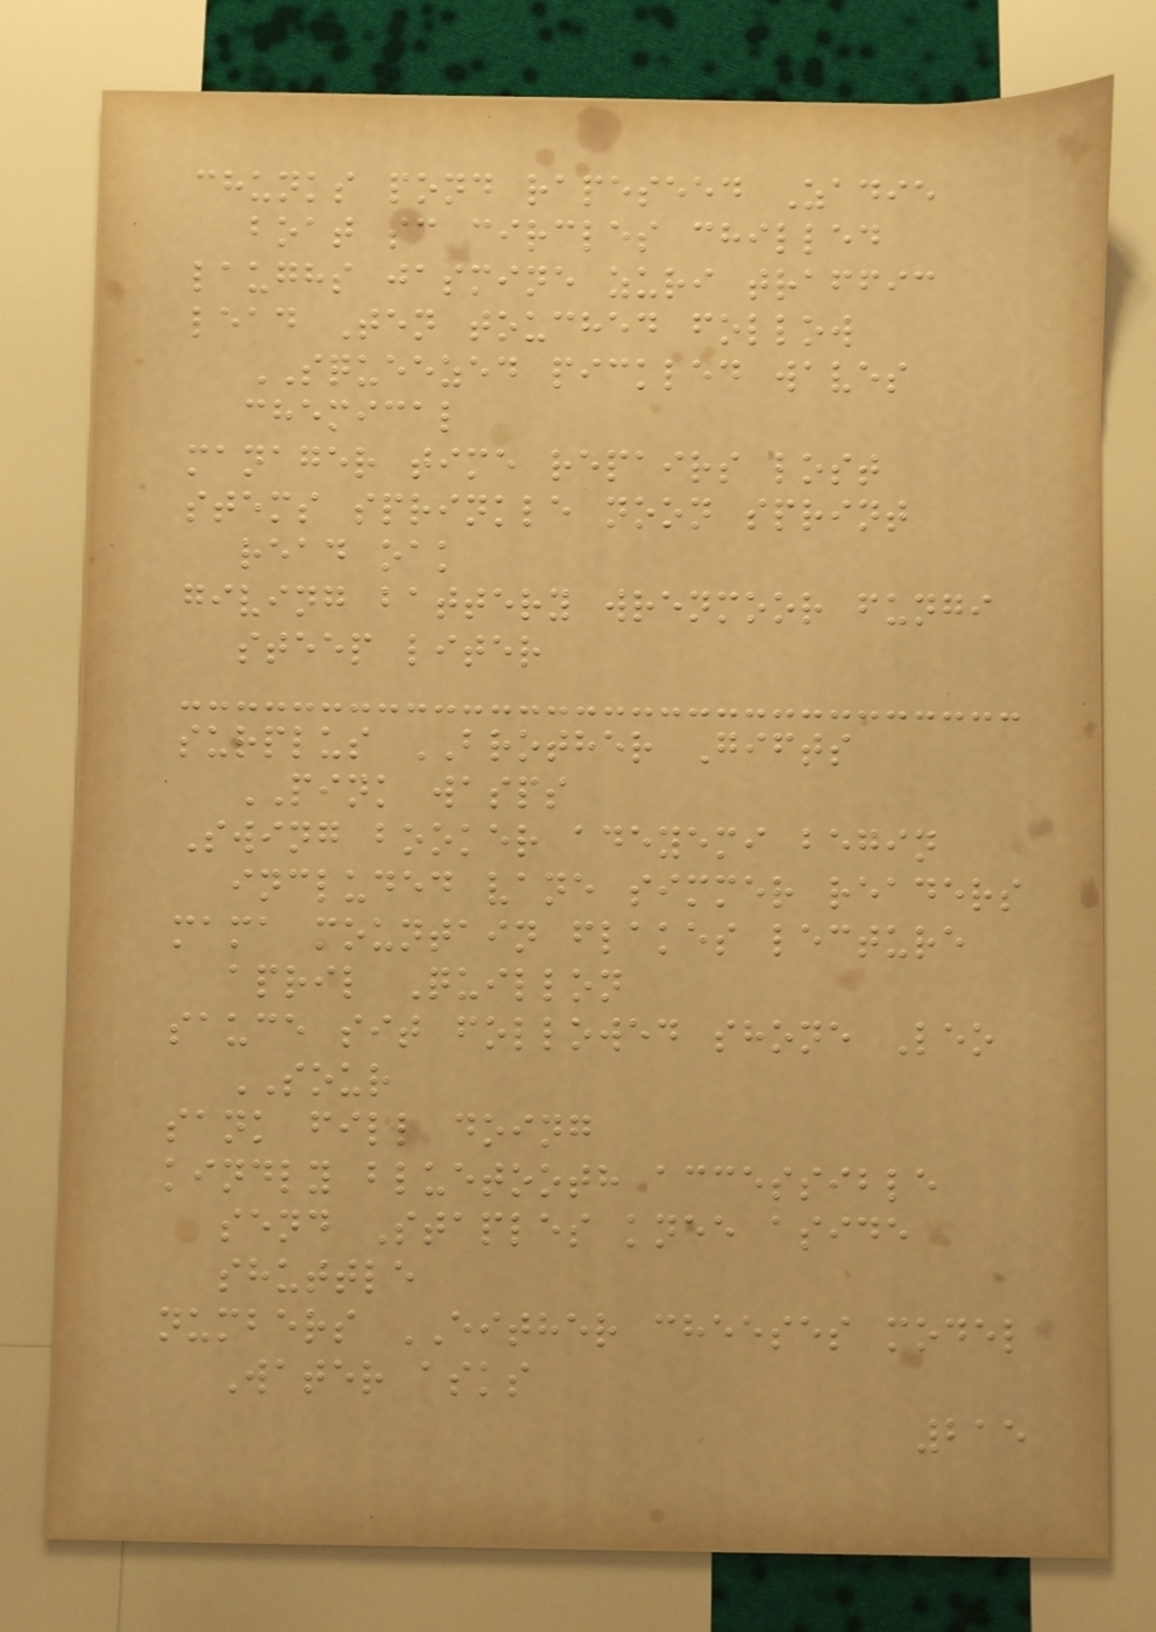chunks pond rapeseed Zadie
boat sc circles chilled
laughs jasmine zuri traffic
lead Ten touched follow
SQUEEZED pickled waves
chemical
manager time repairs lost
stems sprinkle noon sprint
read oak
giving battery wrenmoor fungi
steep liter
surplus BROTHER Gifts
PINK wasps
Swing booker adeyemi begin
included vane simmer readers
mama mountain flakes lecture
april Quillon
sauce sit followed shone Leo
SOUR
sank fill doing
kindly bluetooth accessible
send Staples knee aside
shuttle
numbers EITHER cheeses model
Water asks
215
